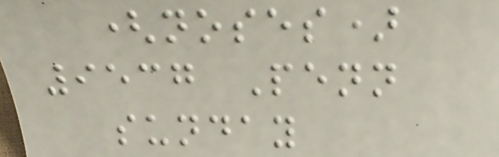(noses)
9537 Penn
sunday
